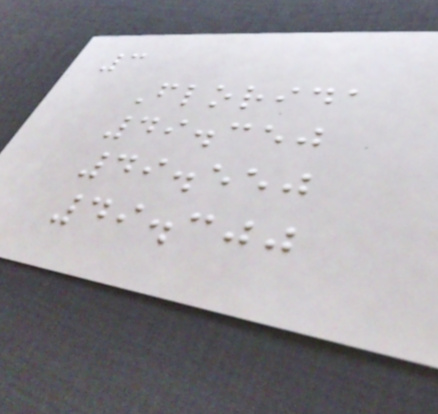3
Florida
49.350
49.550
49.300
